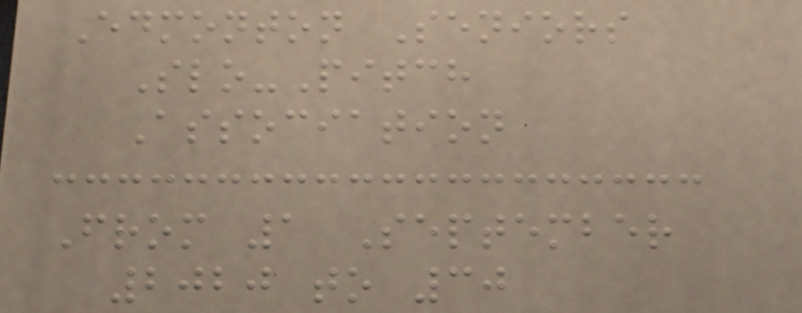Edmonton Seniors
Slo-Pitch
Association
From 1 September
2020 to 30
